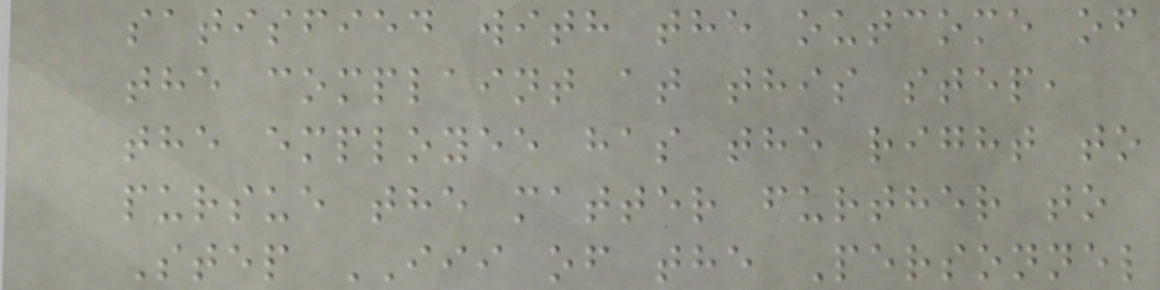satisfied with the outcome of
the complaint at this step,
the employee has the right to
pursue the matter further to
Step III of the Personnel
